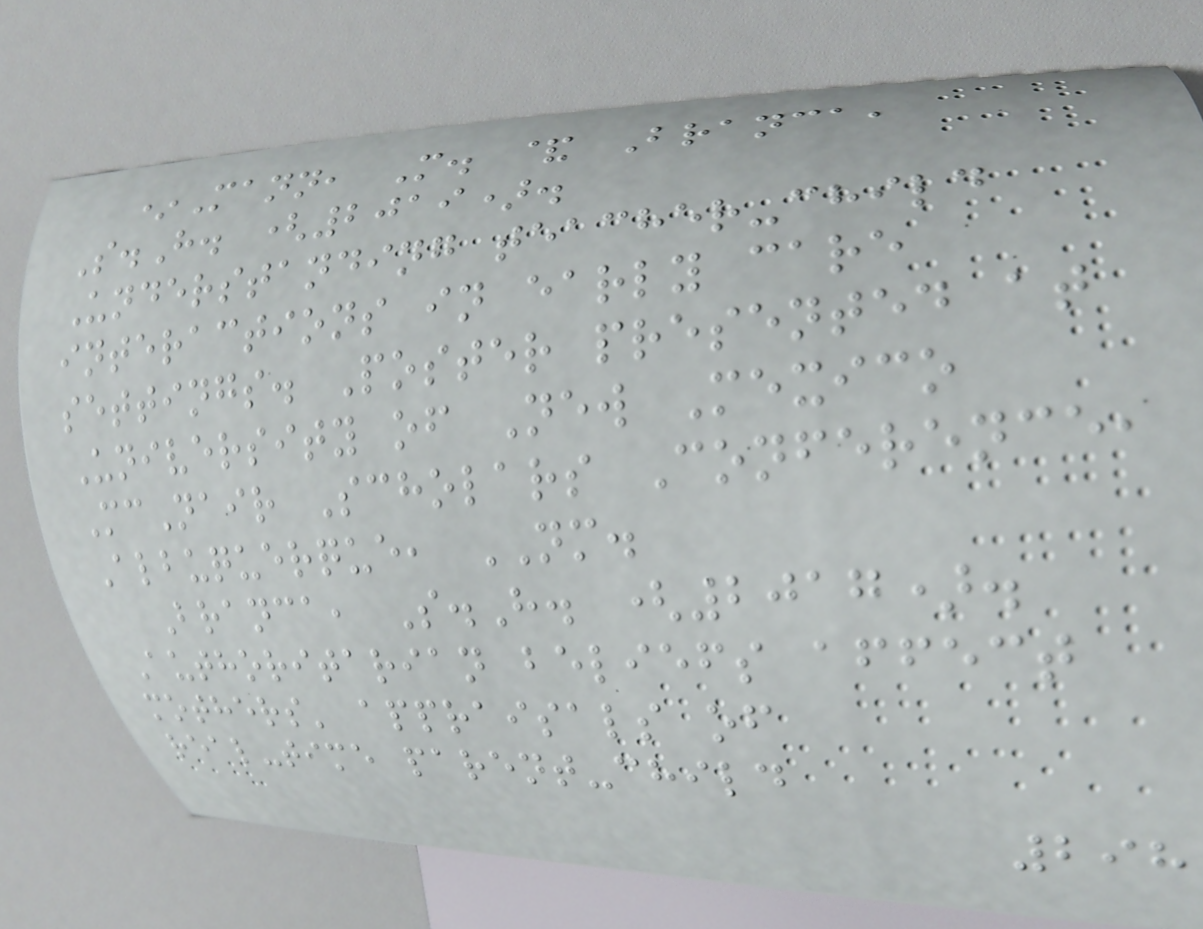*Mann, M. & Branca,
S.H. (2019).
Understanding teacher-child
interactions in early care
settings. Poster presented at
University of New Mexico
McNair Scholars Conference,
Albuquerque, NM.
Branca, S.H. (2017).
Authoritarian beliefs affect
mothers' appraisals of
real-time parent-child
298
